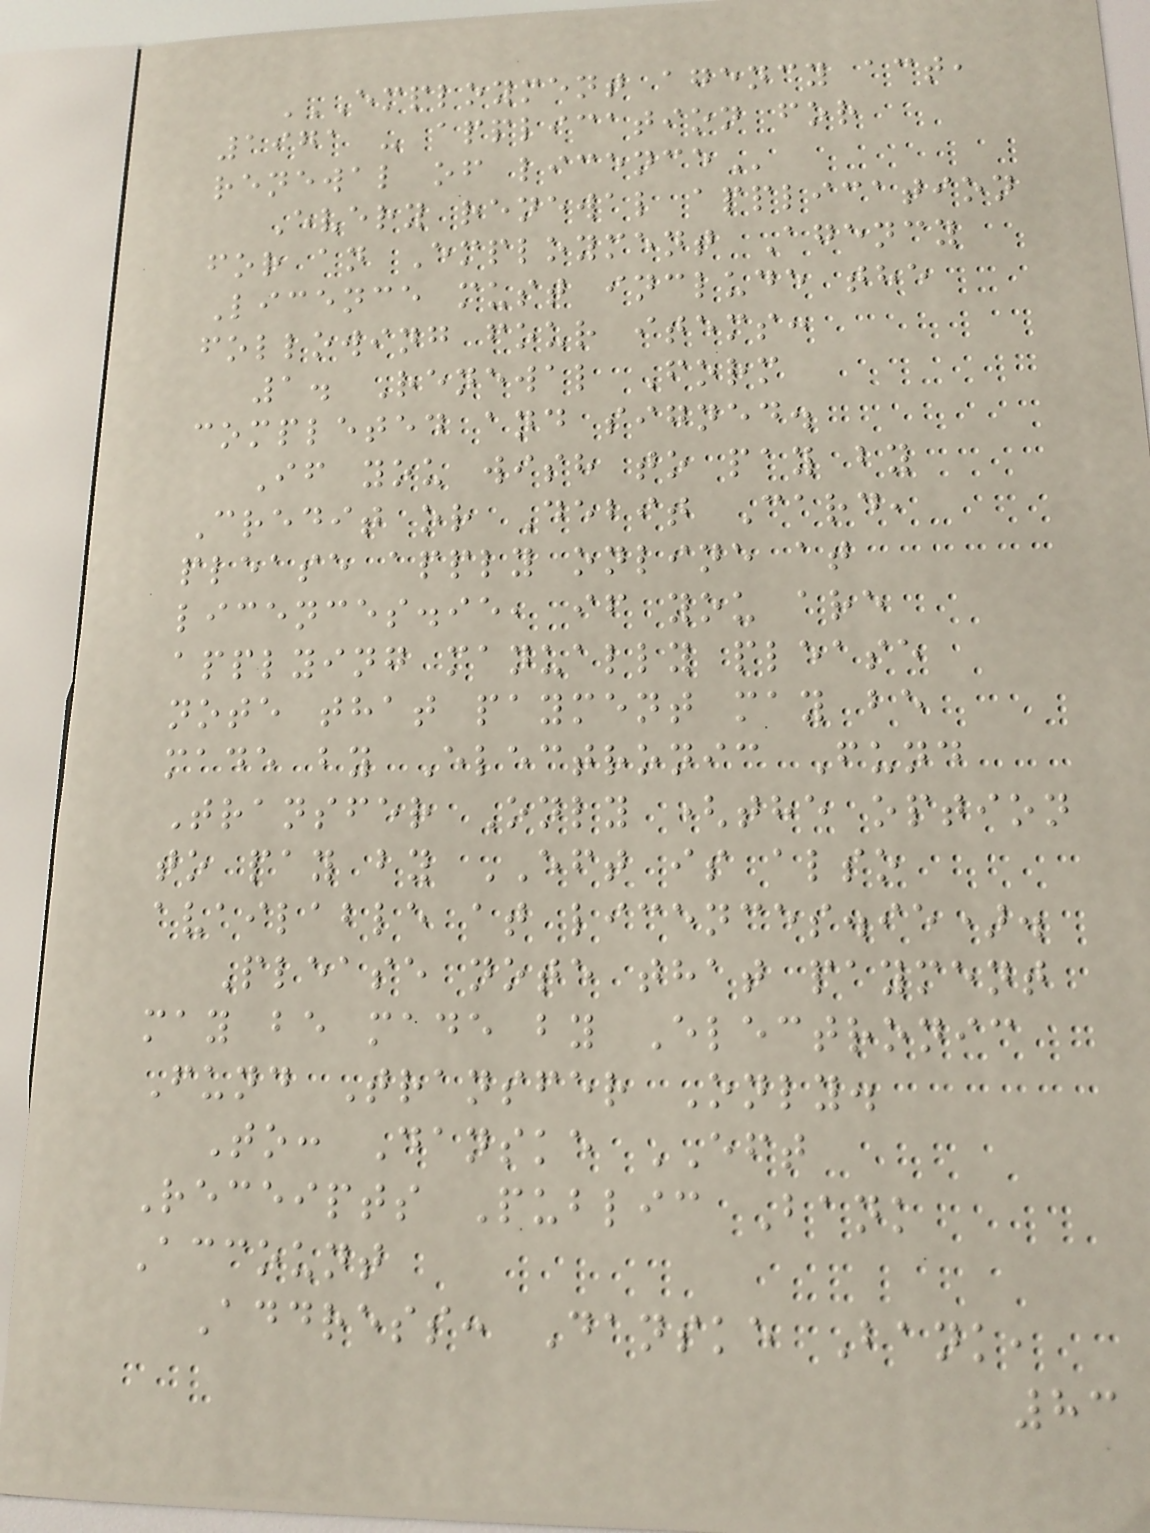EMPLOYMENT AGENCY ACT,
1971 - APPLICATION FOR
RENEWAL OF LICENCE
Every renewal application
for an Employment Agency
Licence must include the
following four items:
1. Renewal Form
completed and signed.
If you wish to pay by
Credit or Debit Card,
please apply online at
licences.ie, if you are
applying manually please
note that payment may be
made by Electronic Fund
Transfer Only (the option
to pay by EFT is also
available at licences.ie).
Please note that payment
may be made by Electronic
Fund Transfer Only.
To: Danske EFT
Receipts Public Bank
Account
Address: Danske Bank,
83
